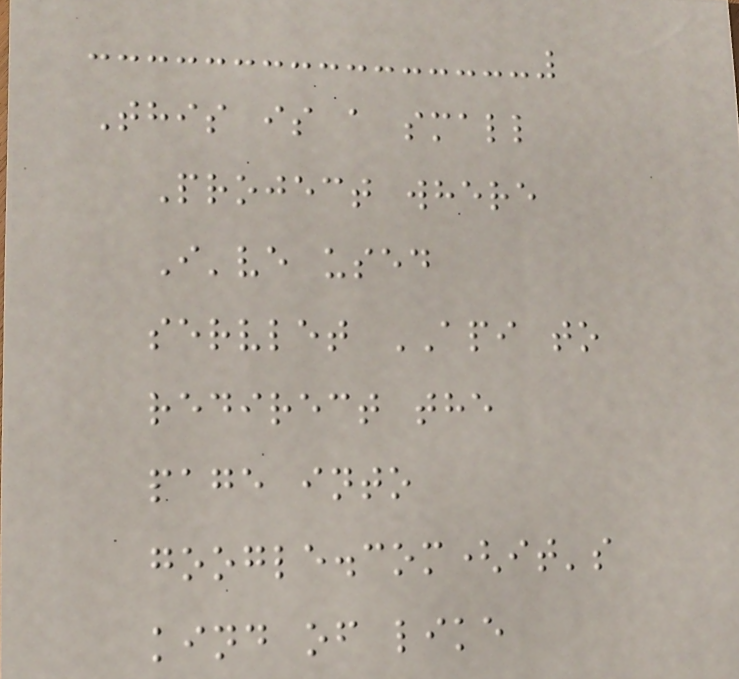This is a small
Project where
I've used
servlet API to
redirect the
page into
google.com(it's
kind of like
